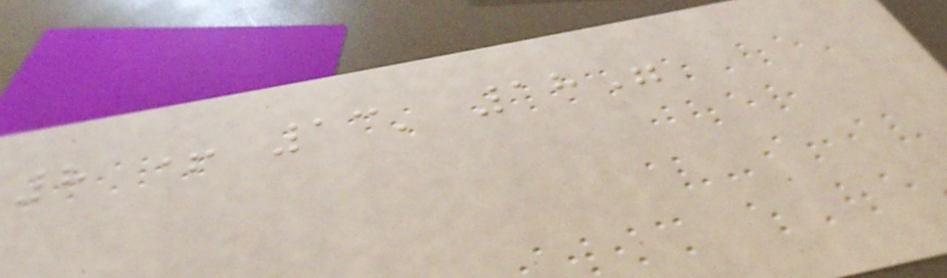8 + 13' 18"
